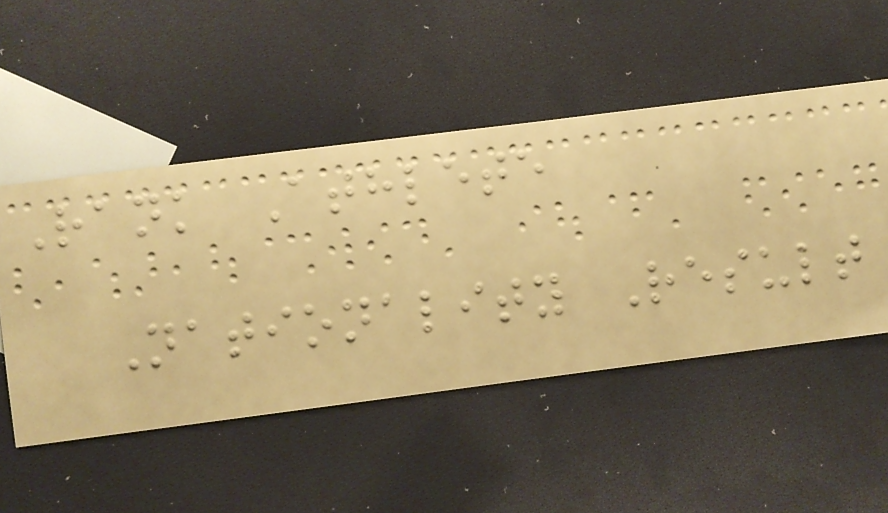Rank Athlete
Nationality Result
